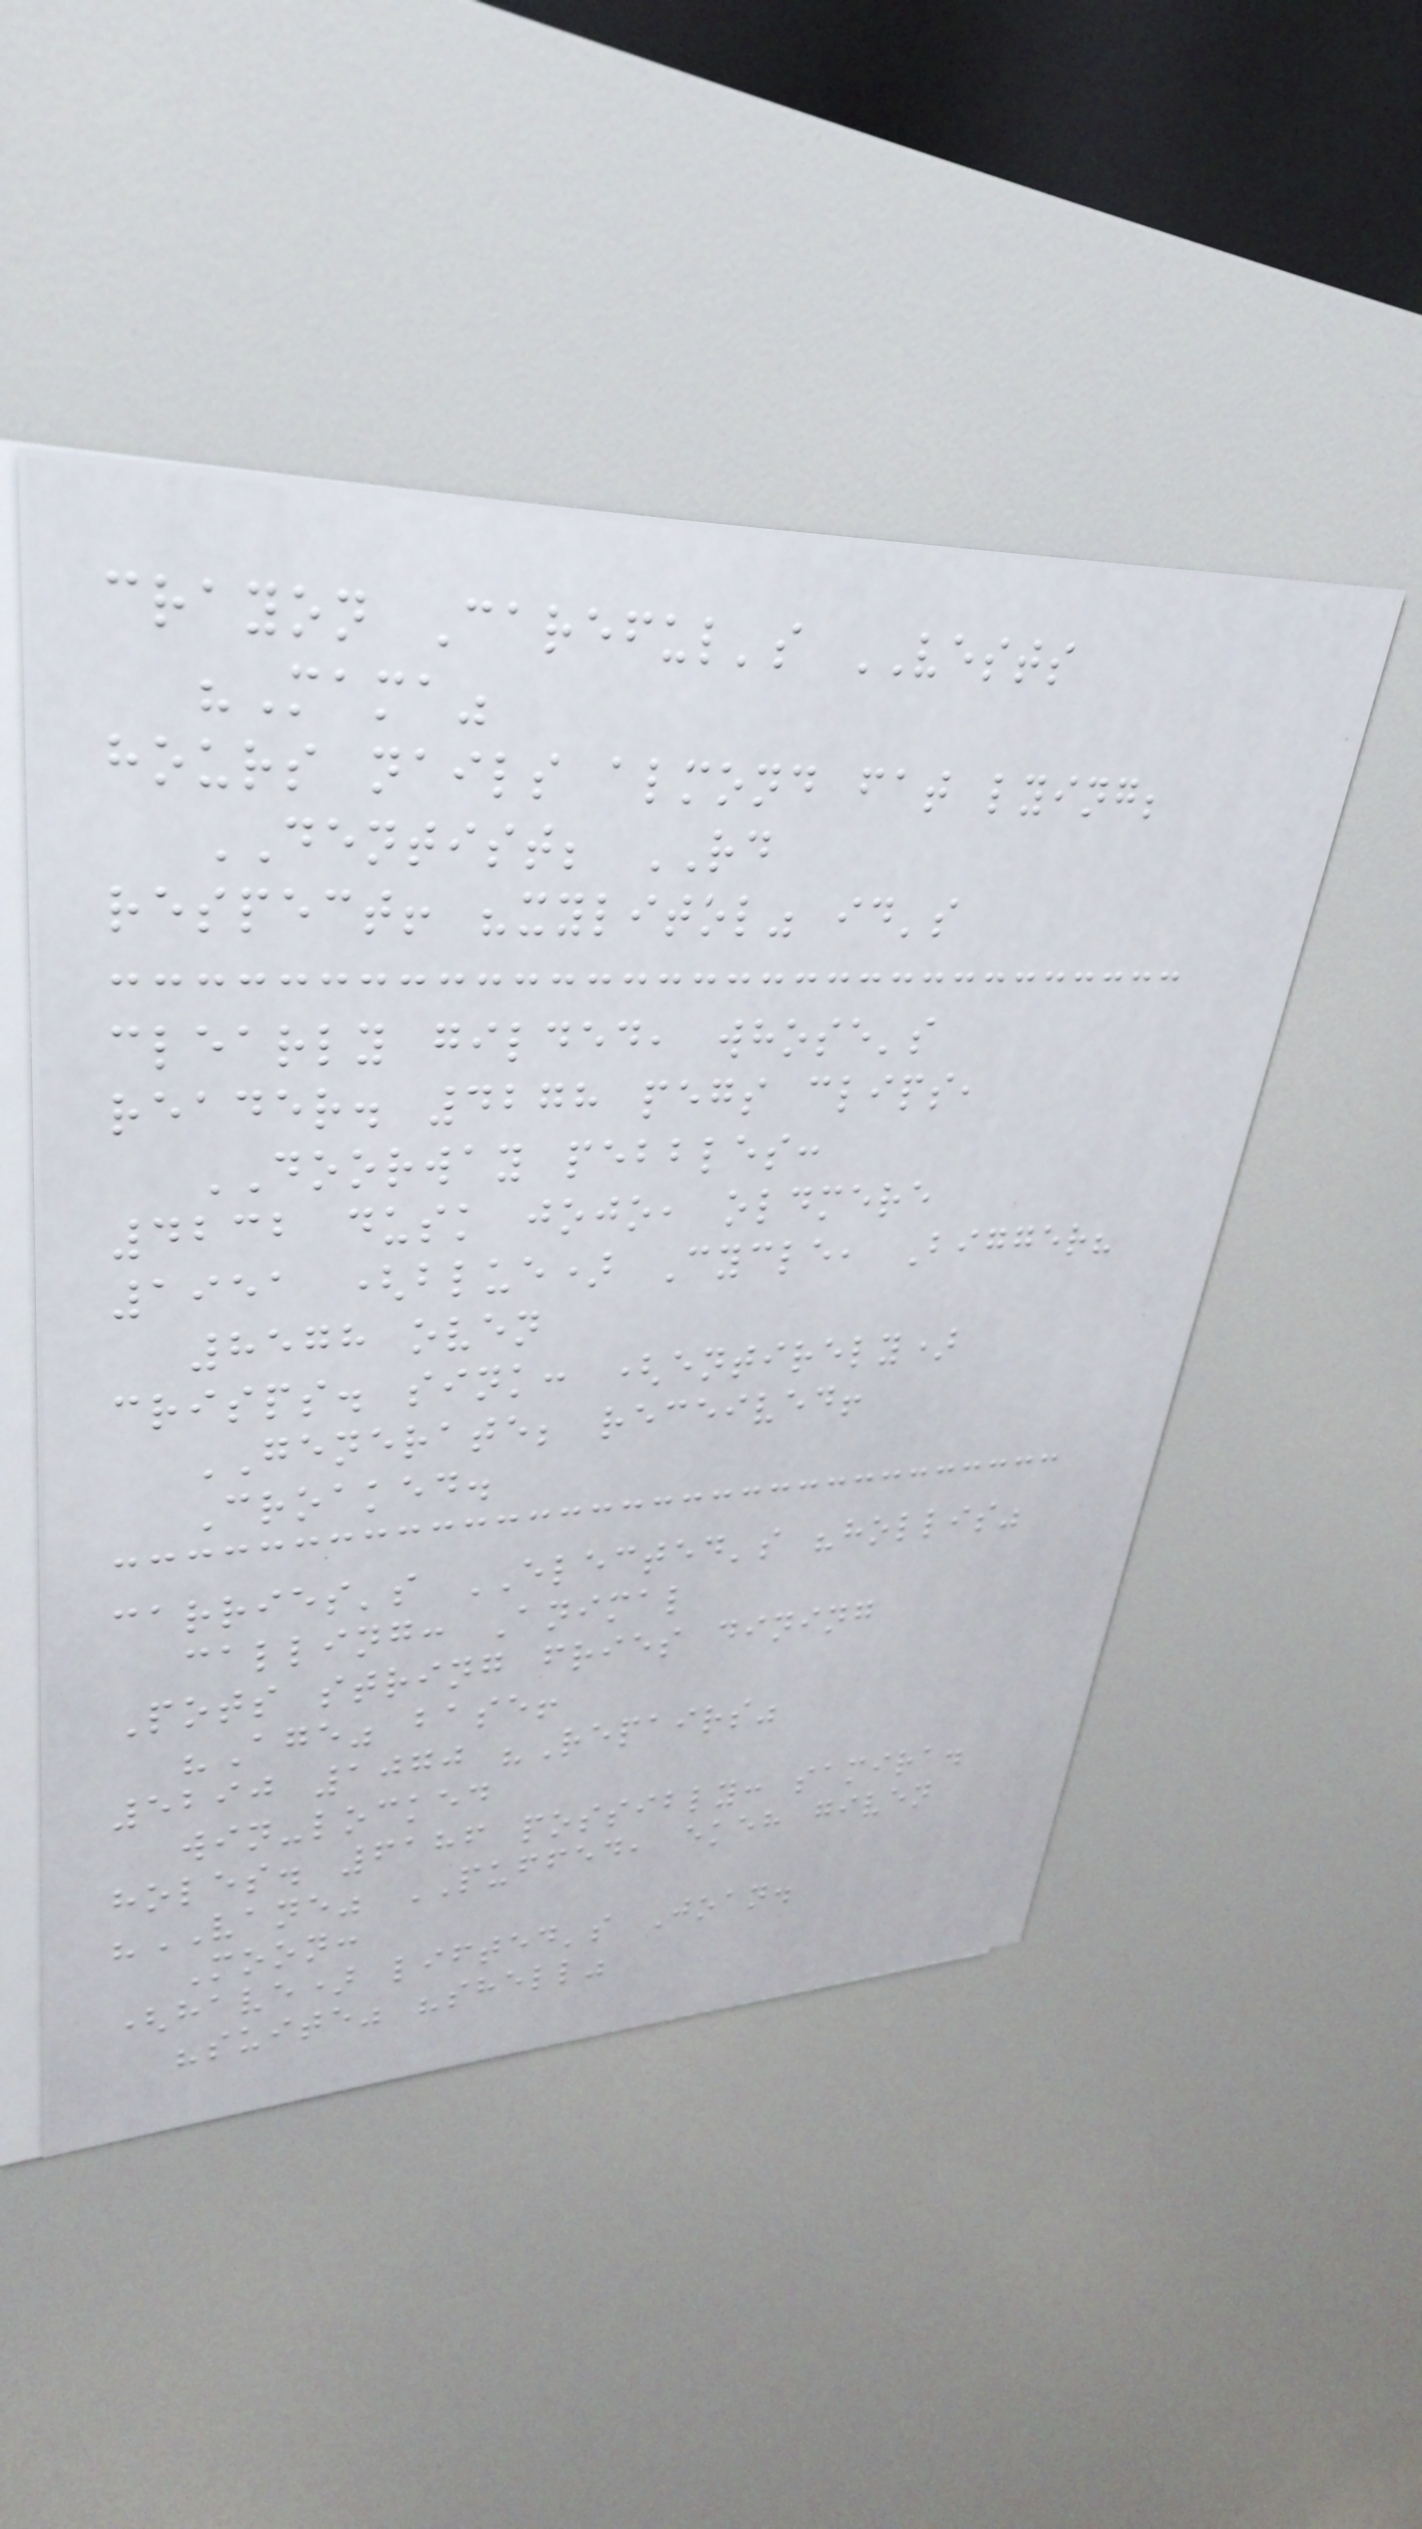crayon Careful's VESTS
"Mama"
hours nails almond fat lying;
DENTIST; RD
respect! "xylitol" id's
clearly gilded, whose's
reader. 4278 pegs clips,
DOORWAY pebbles:
4232 dusk jojo, oldmere
1951 (blue) Cycle, Bigger?
8578 oven
crisps. sink: (entirely)
GENERATE; received!
Croaked.
carries's ELECTED's "hollis"
calling: Animal
Pots string fries dining
"Age" base!
5290 1070 "Repairs"
win-locked
holes. 6186 possibly: samira.
"VANE" PUFFED, ekeh given
Moon:
(have) lifted's Joan.
"suite" "shell"
